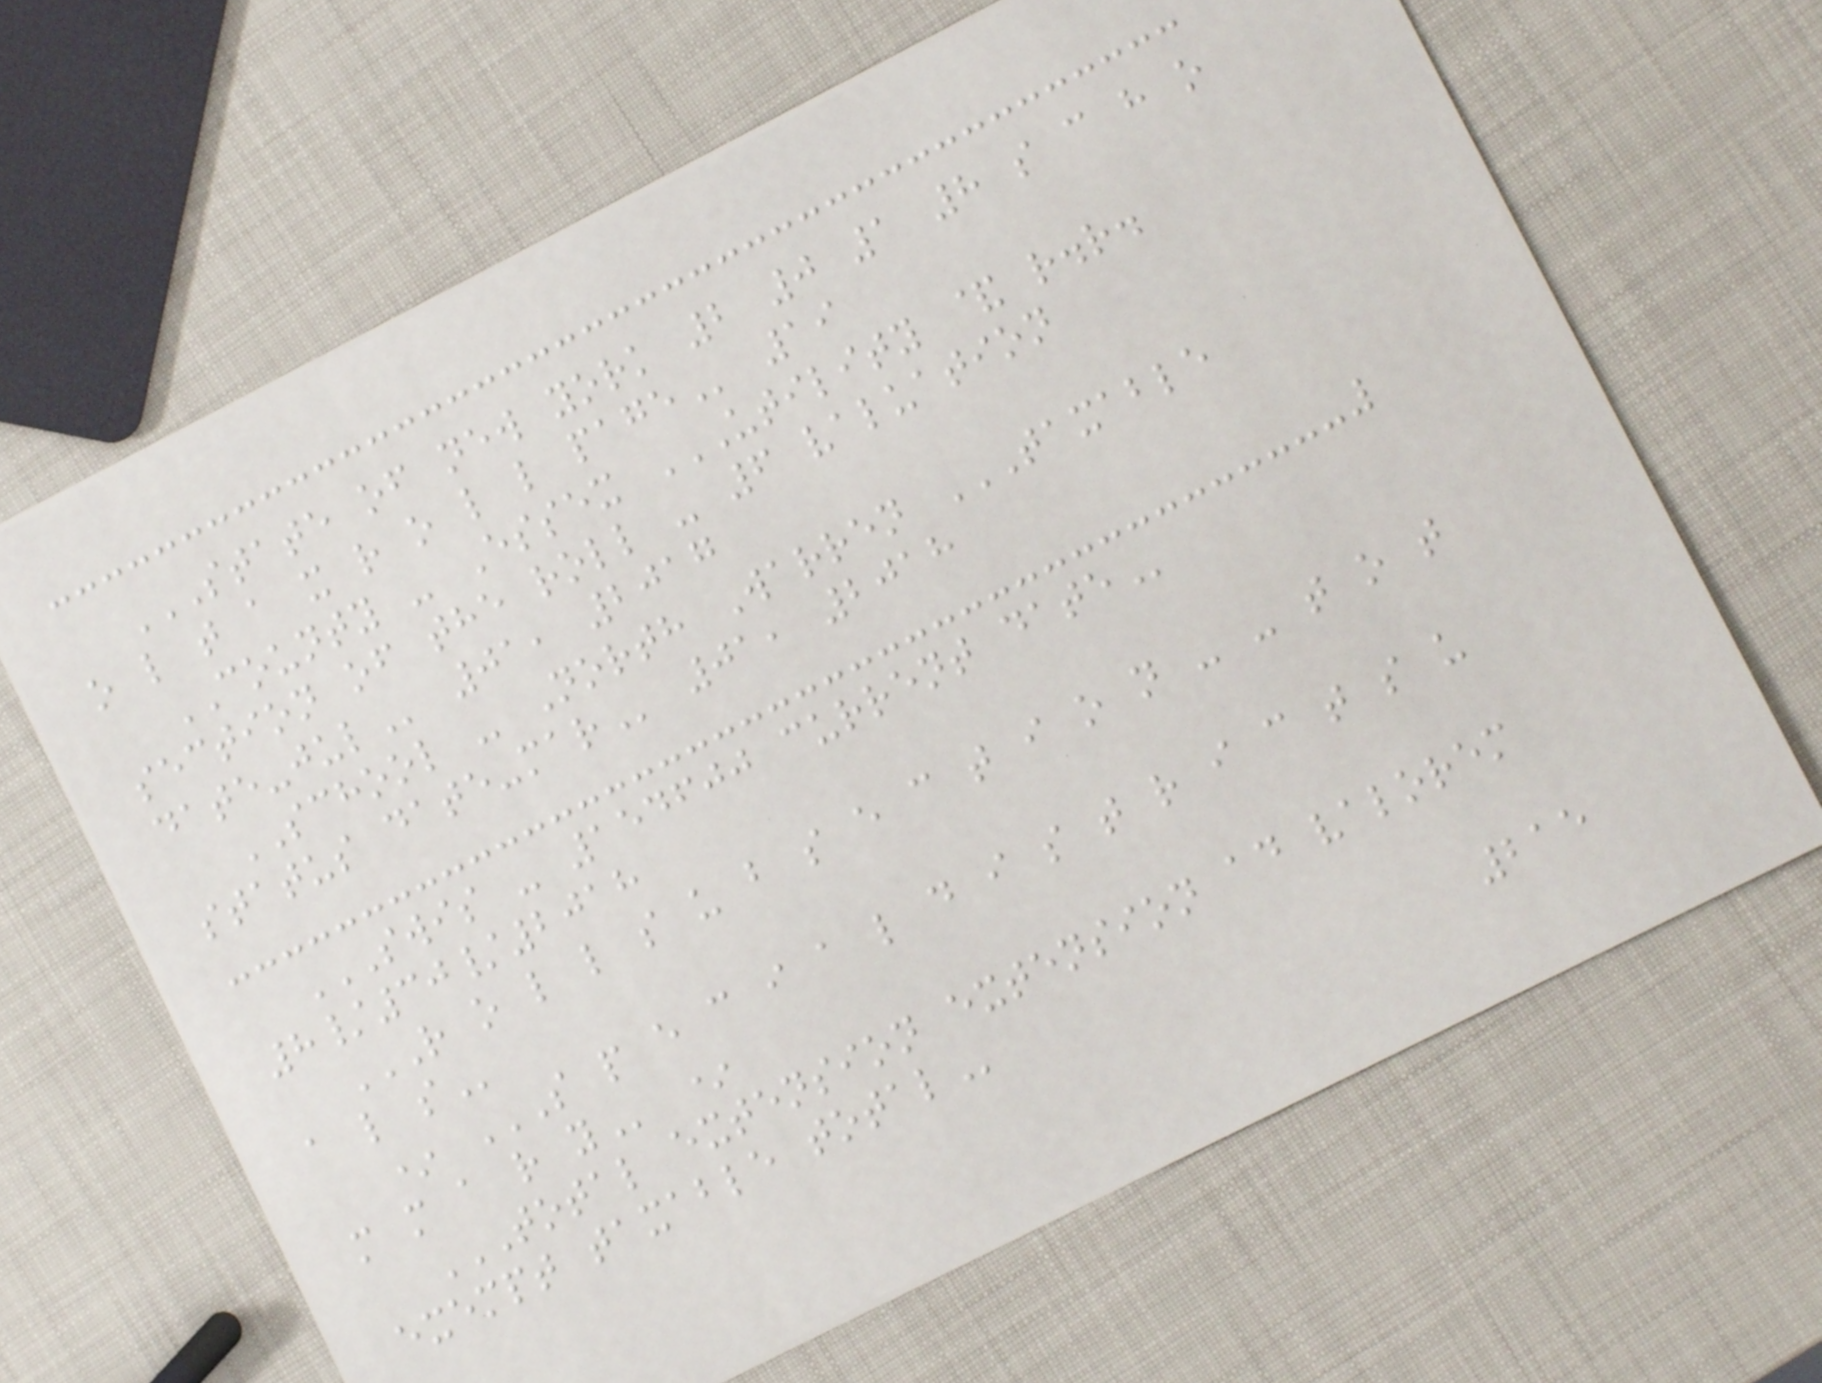STATE OF NEW YORK 2 0 1 8 S C H O
O L T A X R O L L PAGE 19
COUNTY - Essex UTILITY & R.R.
SECTION OF THE ROLL - 6 VALUATION
DATE-JUL 01, 2017
SCHOOL - North Warren TAXABLE
STATUS DATE-MAR 01, 2018
SWIS - 154600 CURRENT DATE
8/30/2018
R O L L S U B S E C T I O N - - T O T
A L S
* S P E C I A L D I S T R I C T S U
M M A R Y *
TOTAL EXTENSION EXTENSION AD VALOREM
EXEMPT TAXABLE TOTAL
215
